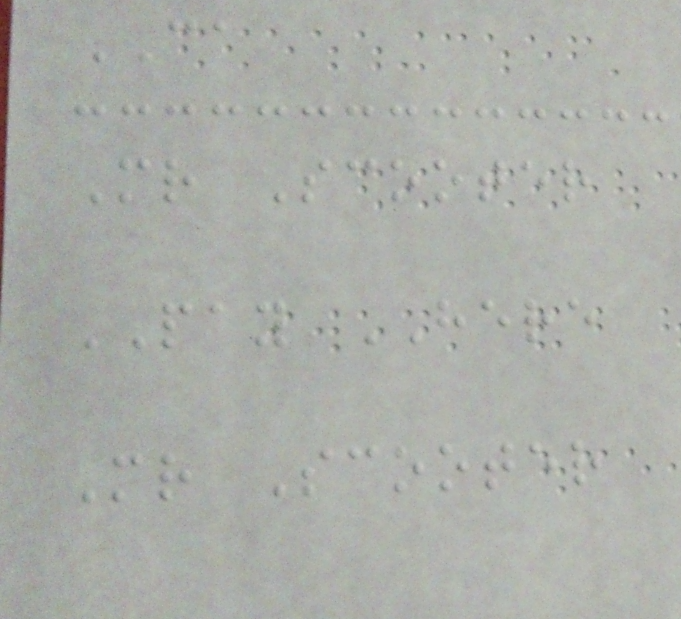CA
Mr Scooter
PAY HERE
Mr Scooter
